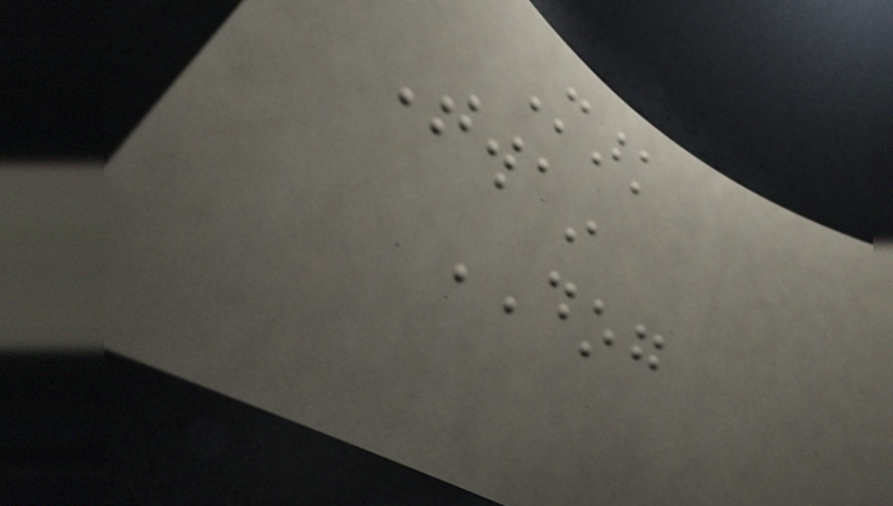Mark
Twain
DOG
